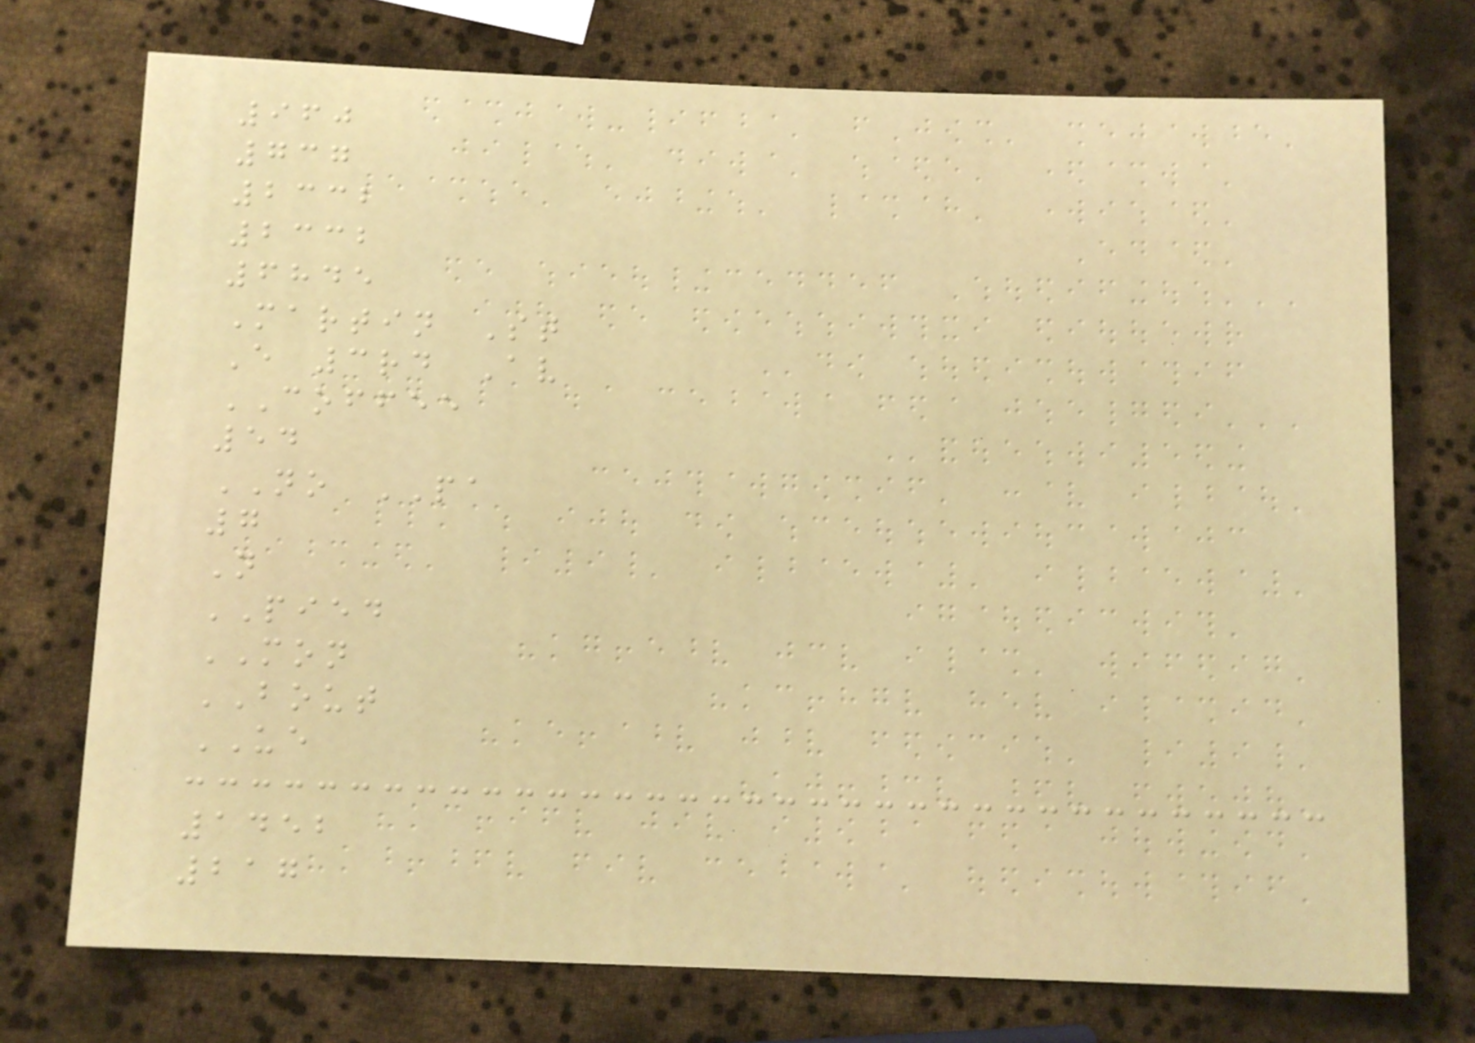960
737
2332
2332
6845
Martin St
E 3rd Av
COFFEE
54
NO PA
7
N
PIED
MON
BOUT
UE
1452
217
